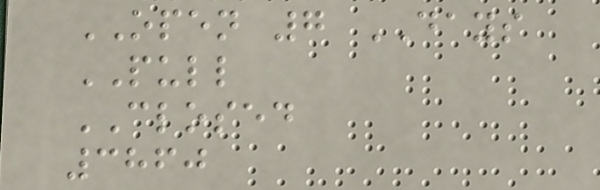OPEN 7 DAYS
PULL
CLOSED
3860
